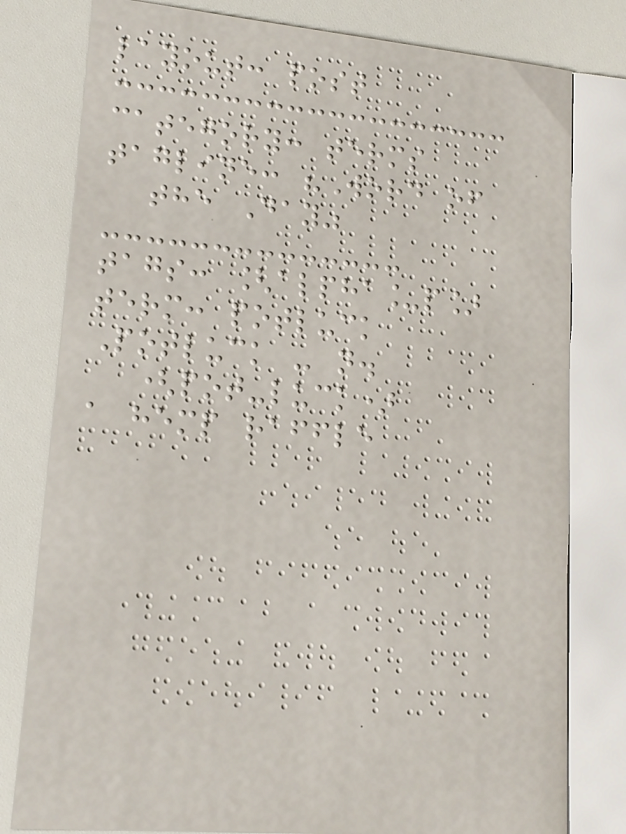layout: post
category: terms
tagline: "Word of
the Day"
tags: [alpha_p]
term: potluck
Potluck - n.
(pot-luck)
a hemp raffle
